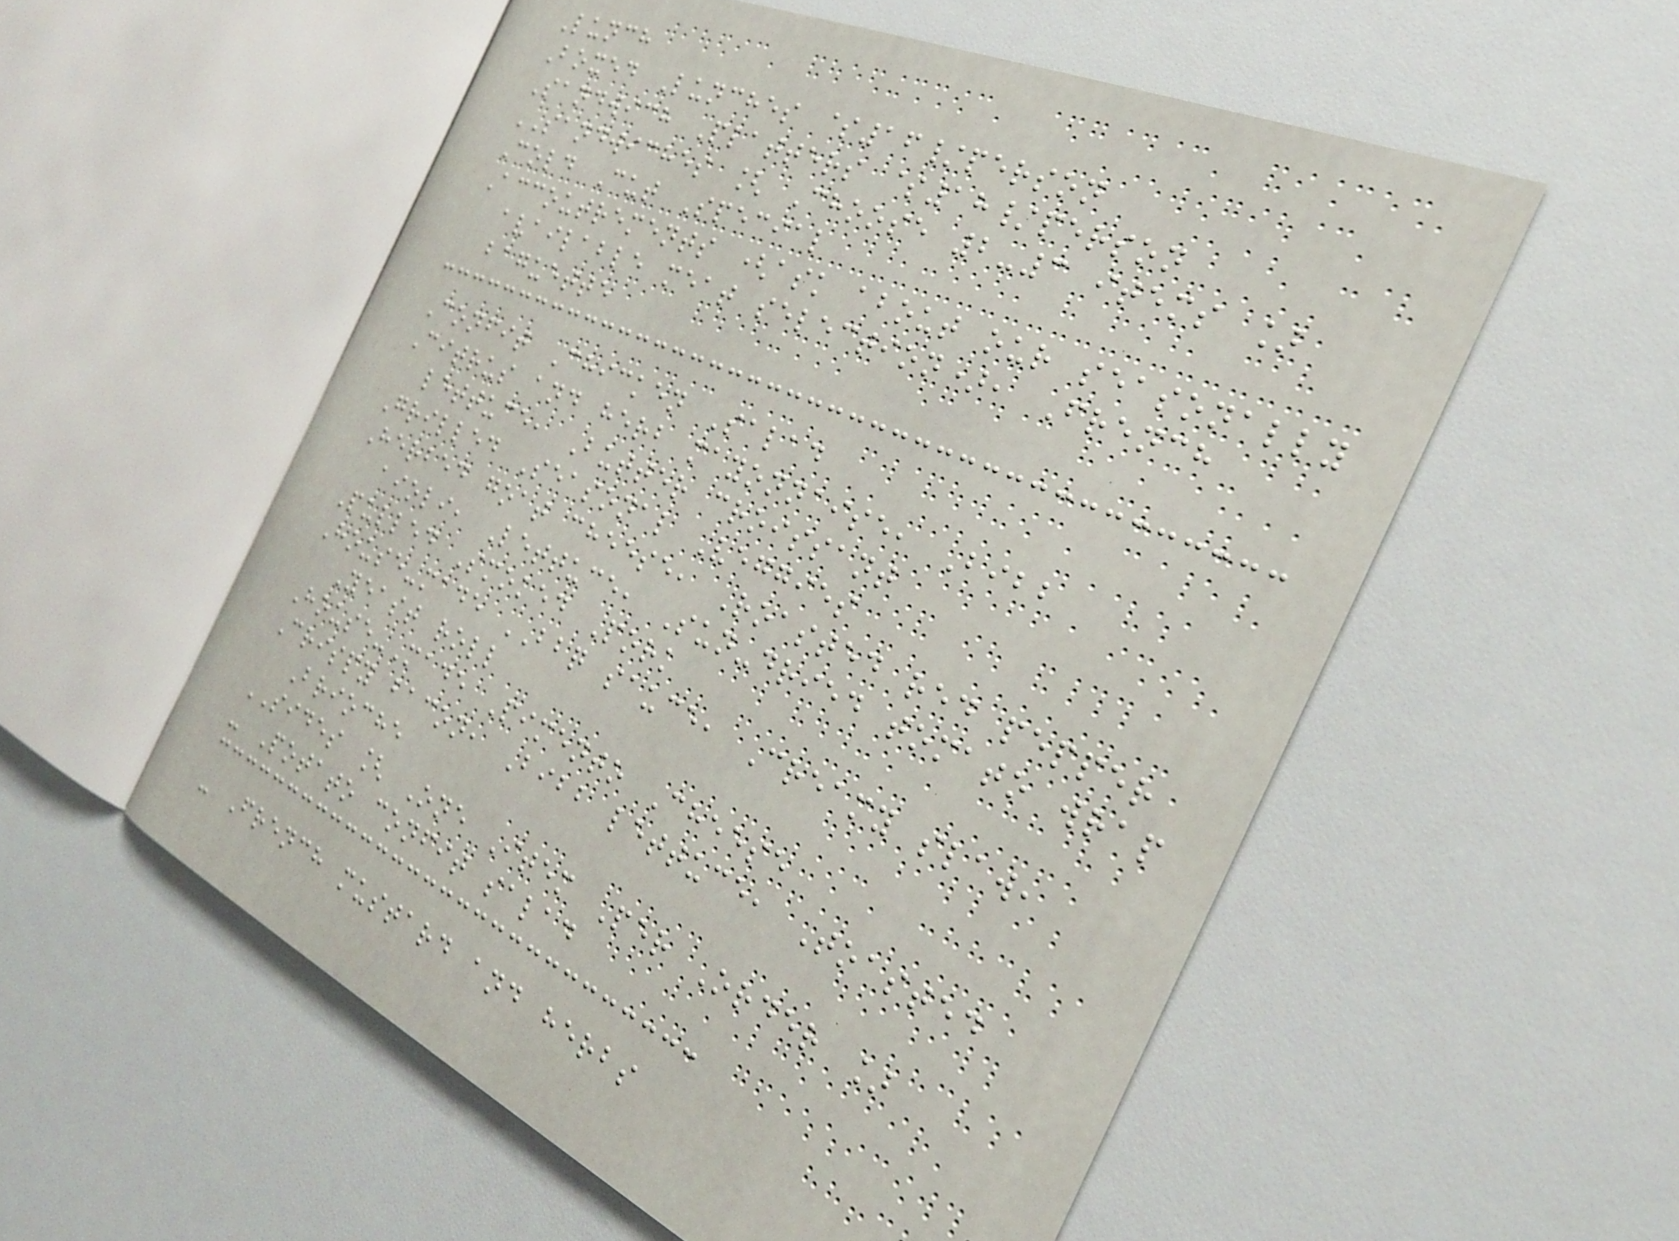Lunch
Boxed Lunches $16/person
Sandwich Platters $18/person
SANDWICHES [ Choose 2-3 items ]
Cold Cut Special
Accoutrements (ask about our seasonally
available meat selection), French
baguette
Confit Chicken Salad
Citrus and herb mayonnaise, Bibb
lettuce, Butter croissant
Grilled Seasonal Veggies
Herbed goat cheese, Roasted red pepper
aioli, Lettuce, Sun-dried tomato wrap
Pulled Smoked Pork
House-made BBQ sauce, Creamy slaw,
Yeast roll
House-Made Pimento Cheese
Crispy bacon, Bibb lettuce, Toasted
Brioche
SIDES [ One Item Per Order ]
- Potato confit salad
- French mustard and herbs
